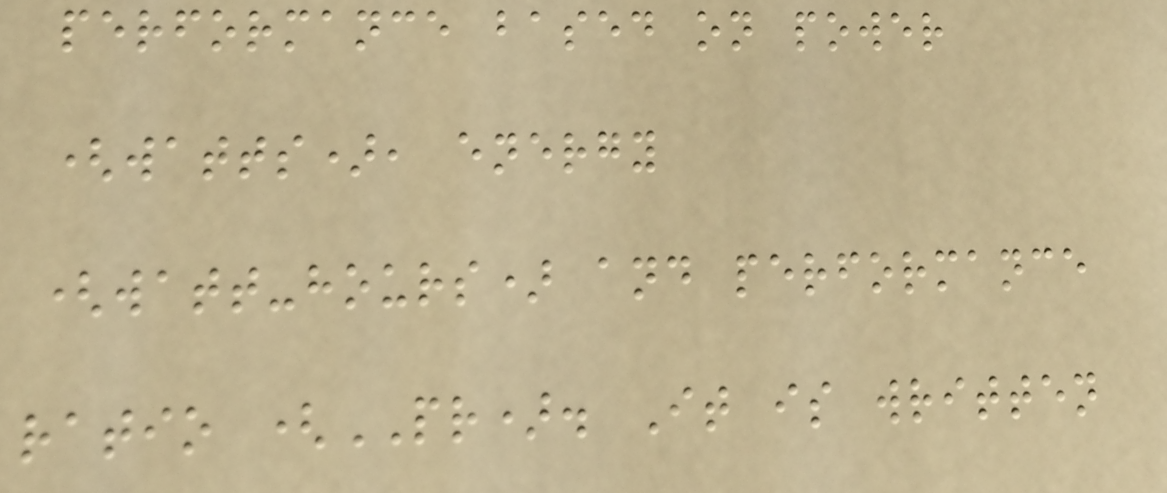performance based on power
(watts), energy
(watt-hours) and performance
ratio (PR). It is written
